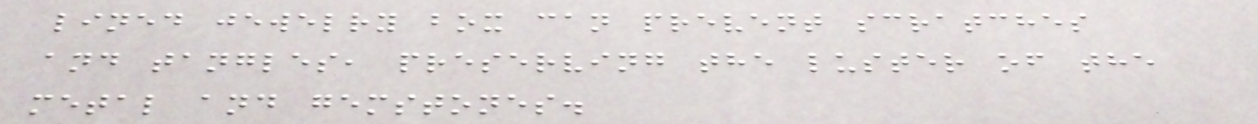lined jewelry box can prevent scratches
and tangles, preserving the luster of the
metal and gemstones.
